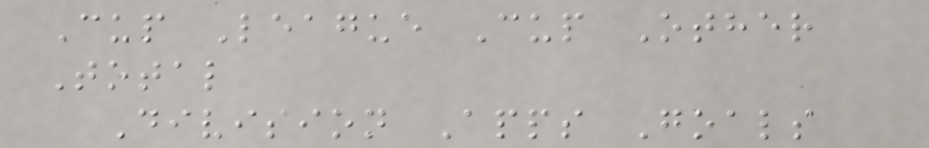Cup League Cup Other
Total
Division Apps Goals
